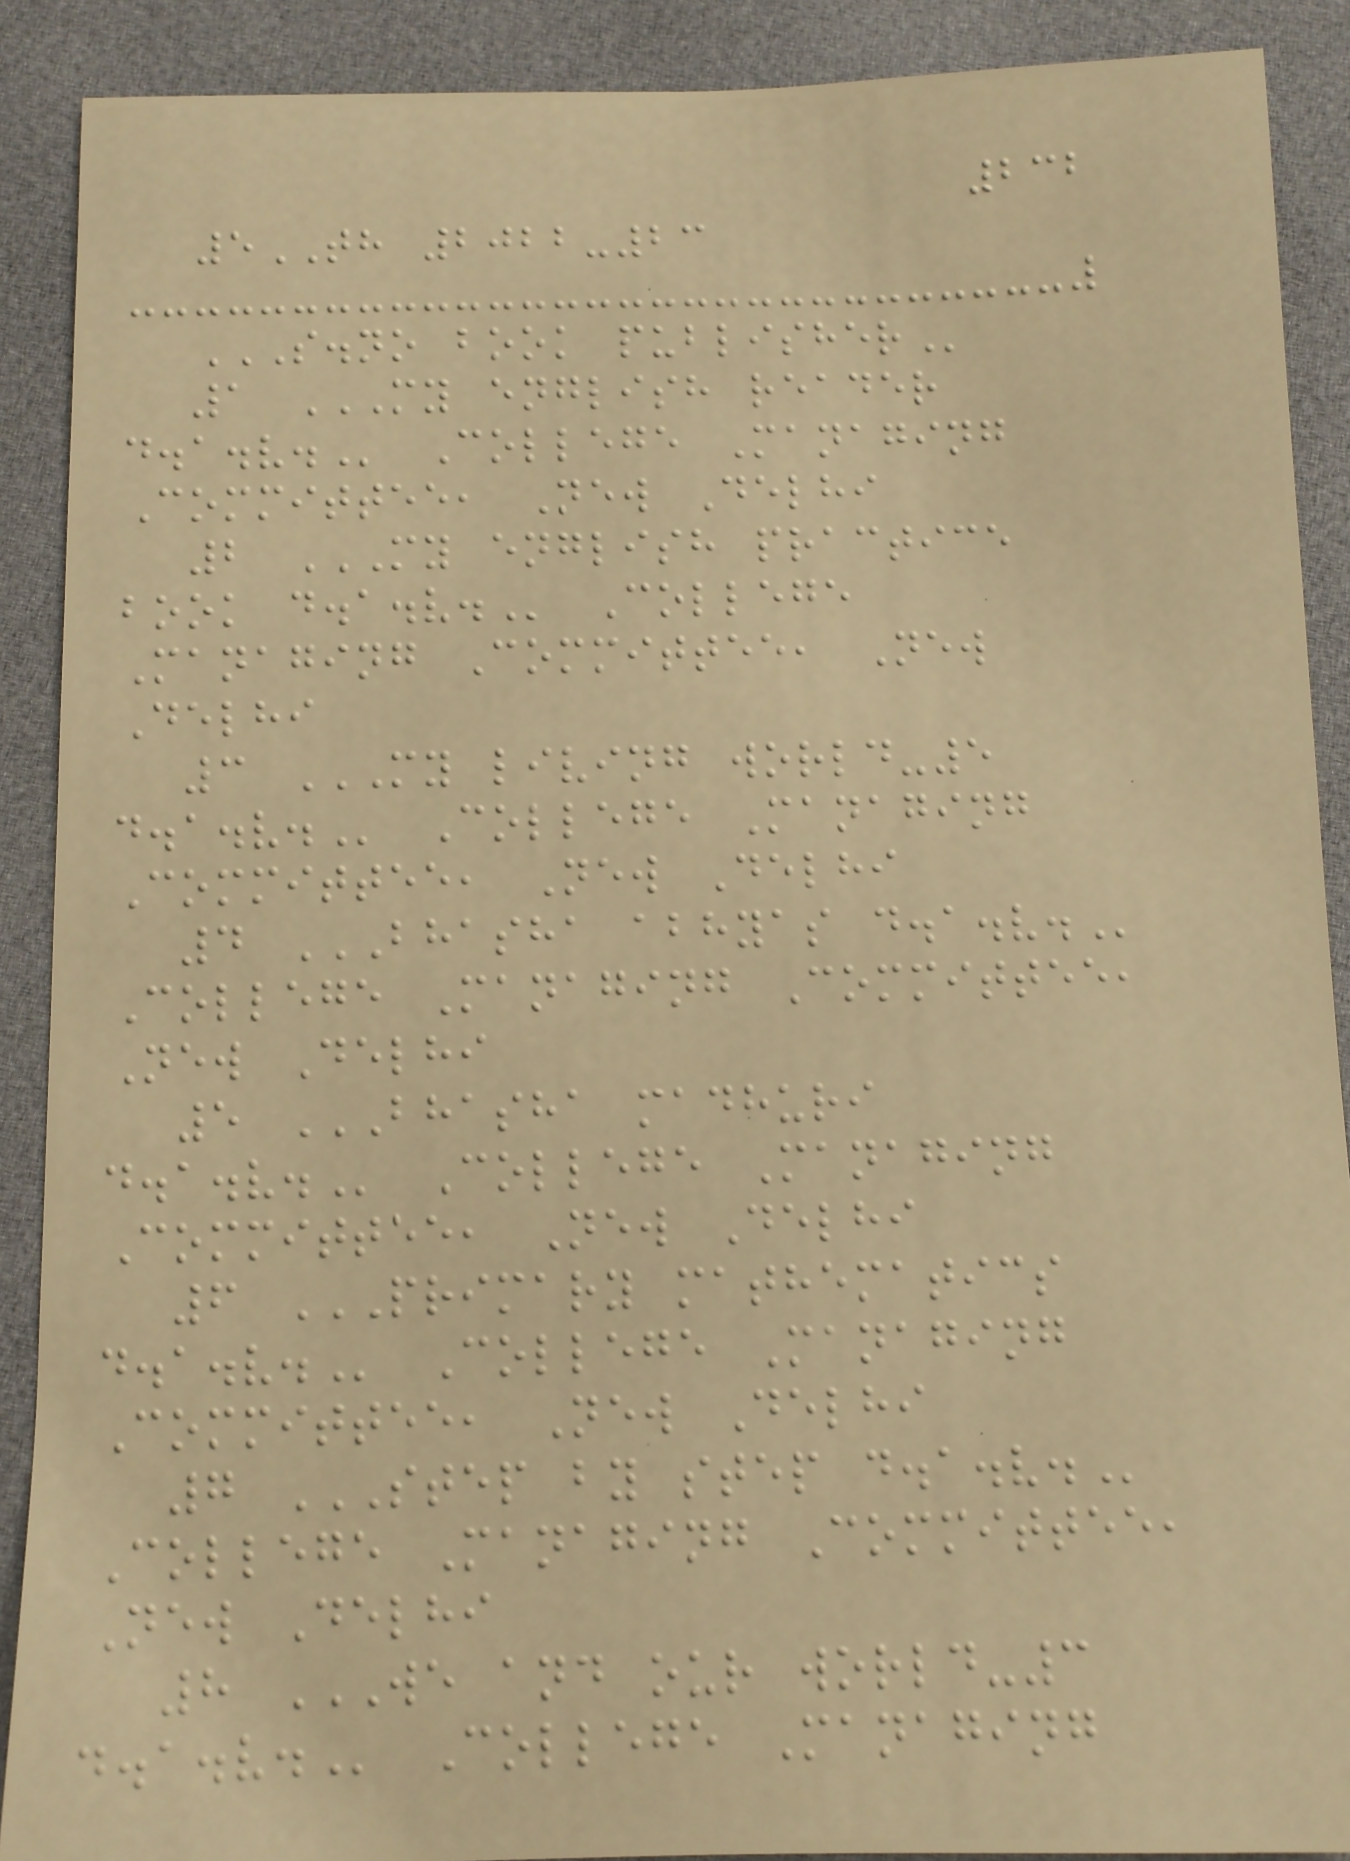232
5TH 2022-23
S.NO BOOK PUBLISHER
1 MY ENGLISH READER
D.A.V. College Managing
Committee, New Delhi
2 MY ENGLISH PRACTICE
BOOK D.A.V. College
Managing Committee, New
Delhi
3 MY LIVING WORLD-5
D.A.V. College Managing
Committee, New Delhi
4 BHASHA ABHYAS D.A.V.
College Managing Committee,
New Delhi
5 BHASHA MADHURI
D.A.V. College Managing
Committee, New Delhi
6 PRIMARY MATHEMATICS
D.A.V. College Managing
Committee, New Delhi
7 STEP BY STEP D.A.V.
College Managing Committee,
New Delhi
8 WE AND OUR WORLD-3
D.A.V. College Managing
